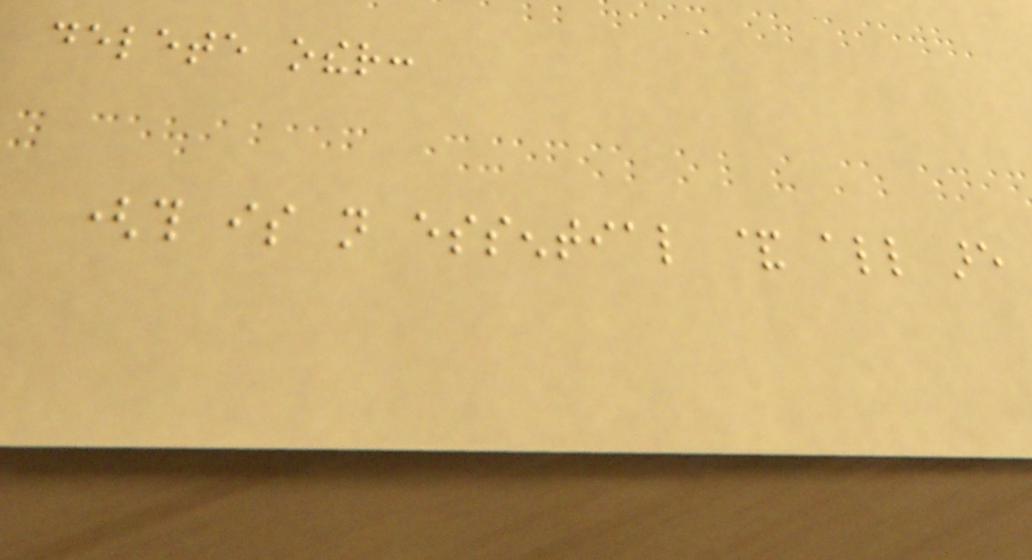delete other:
(this is not essential & all are
